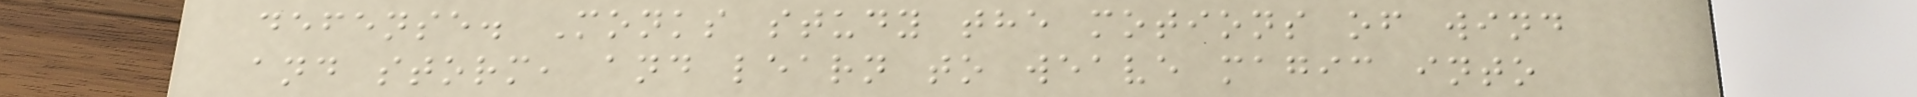defense. Monks study the motions of wind
and storm, and learn to weave magic into
